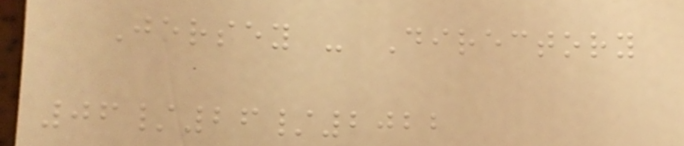Jersey - Directory
06/26/2022
